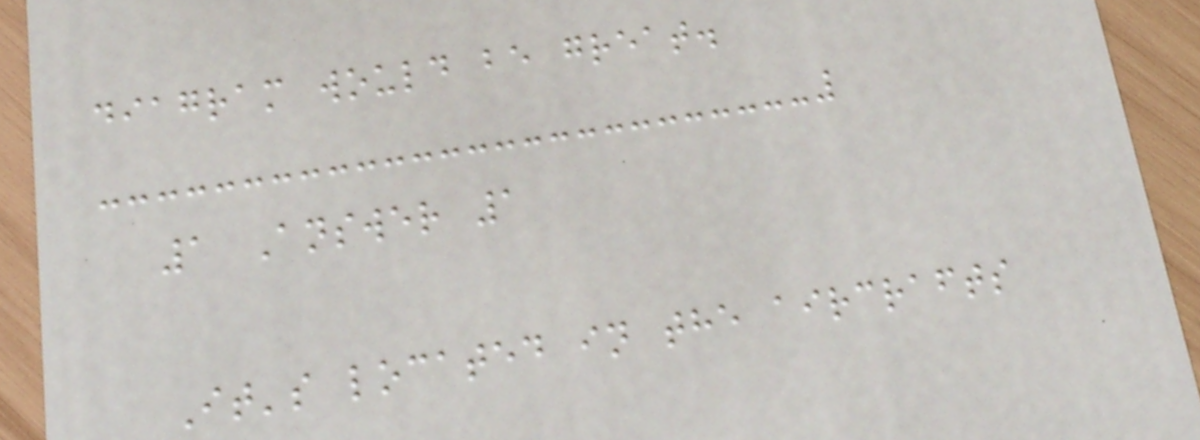diagram would be great.
1 Answer 1
It's located in the aircrafts
